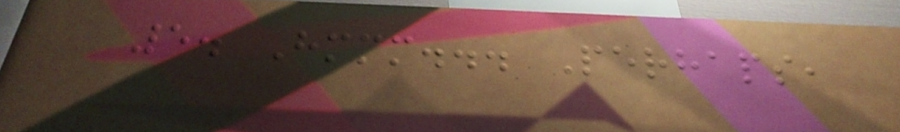5. Hmmm... Perhaps,
